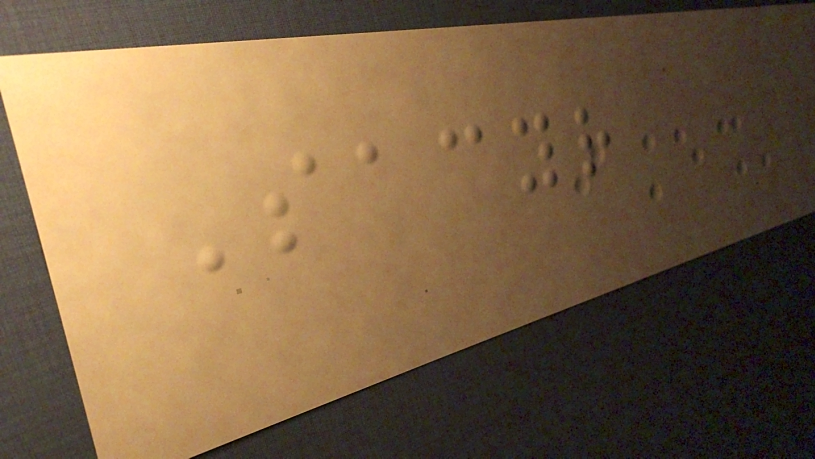Sacyr
